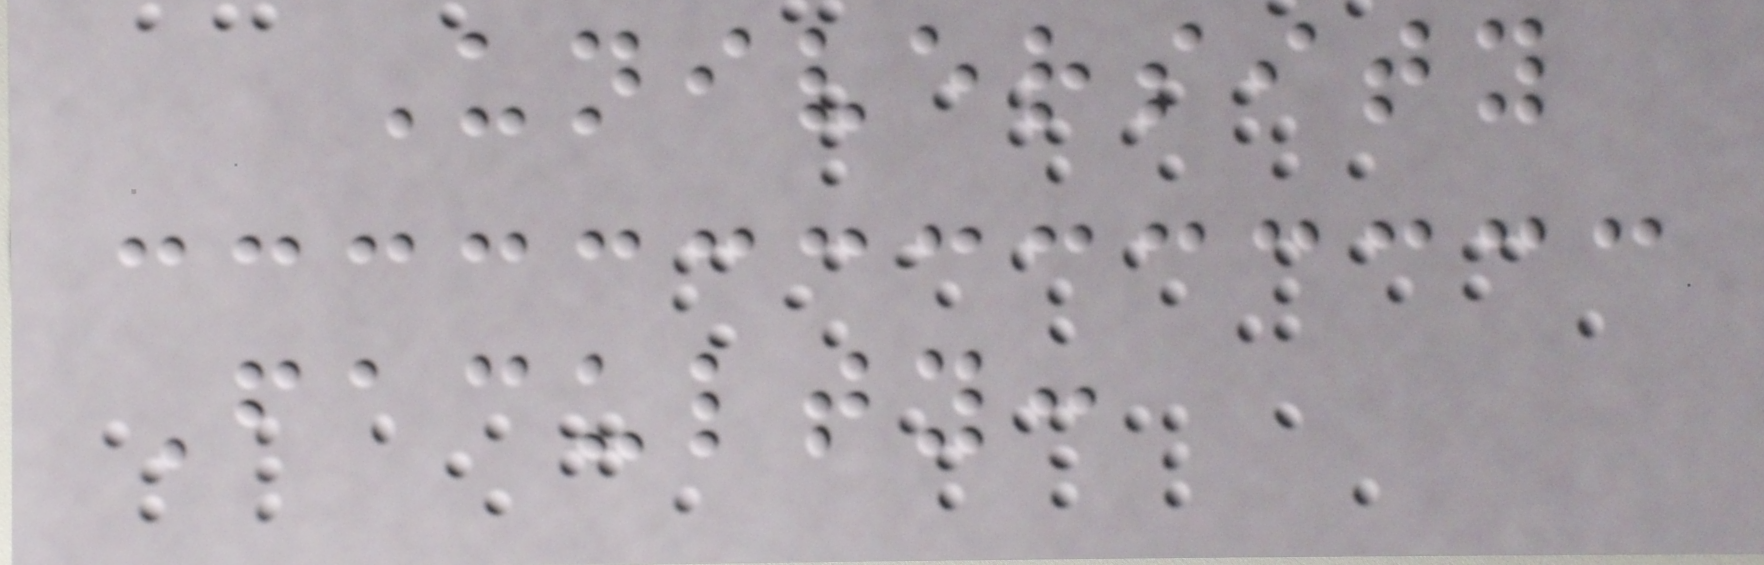University
Faculty:
